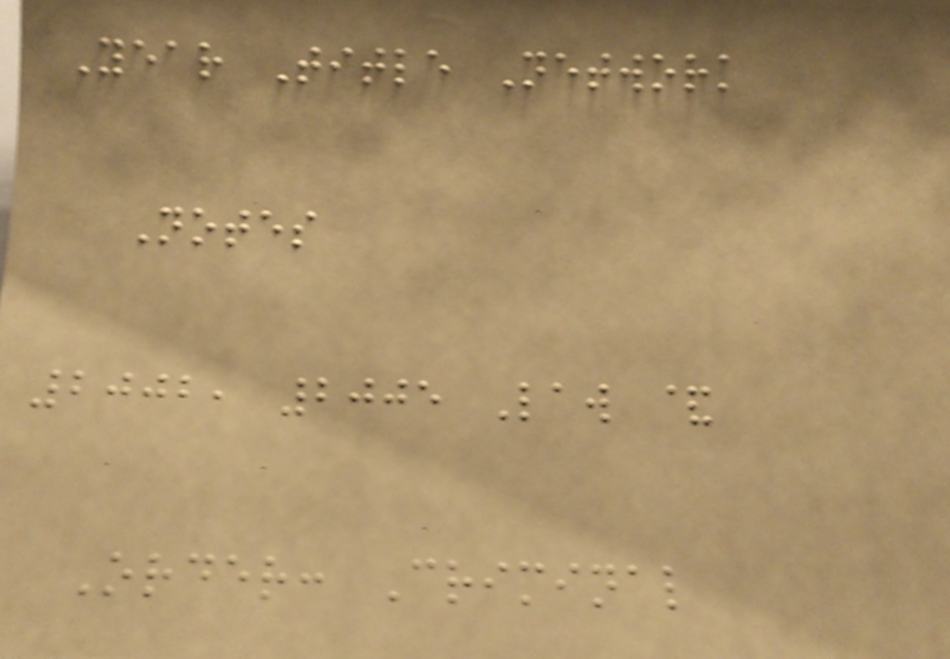Year Title Network
Notes
2002, 2005 Law &
Order: Criminal
